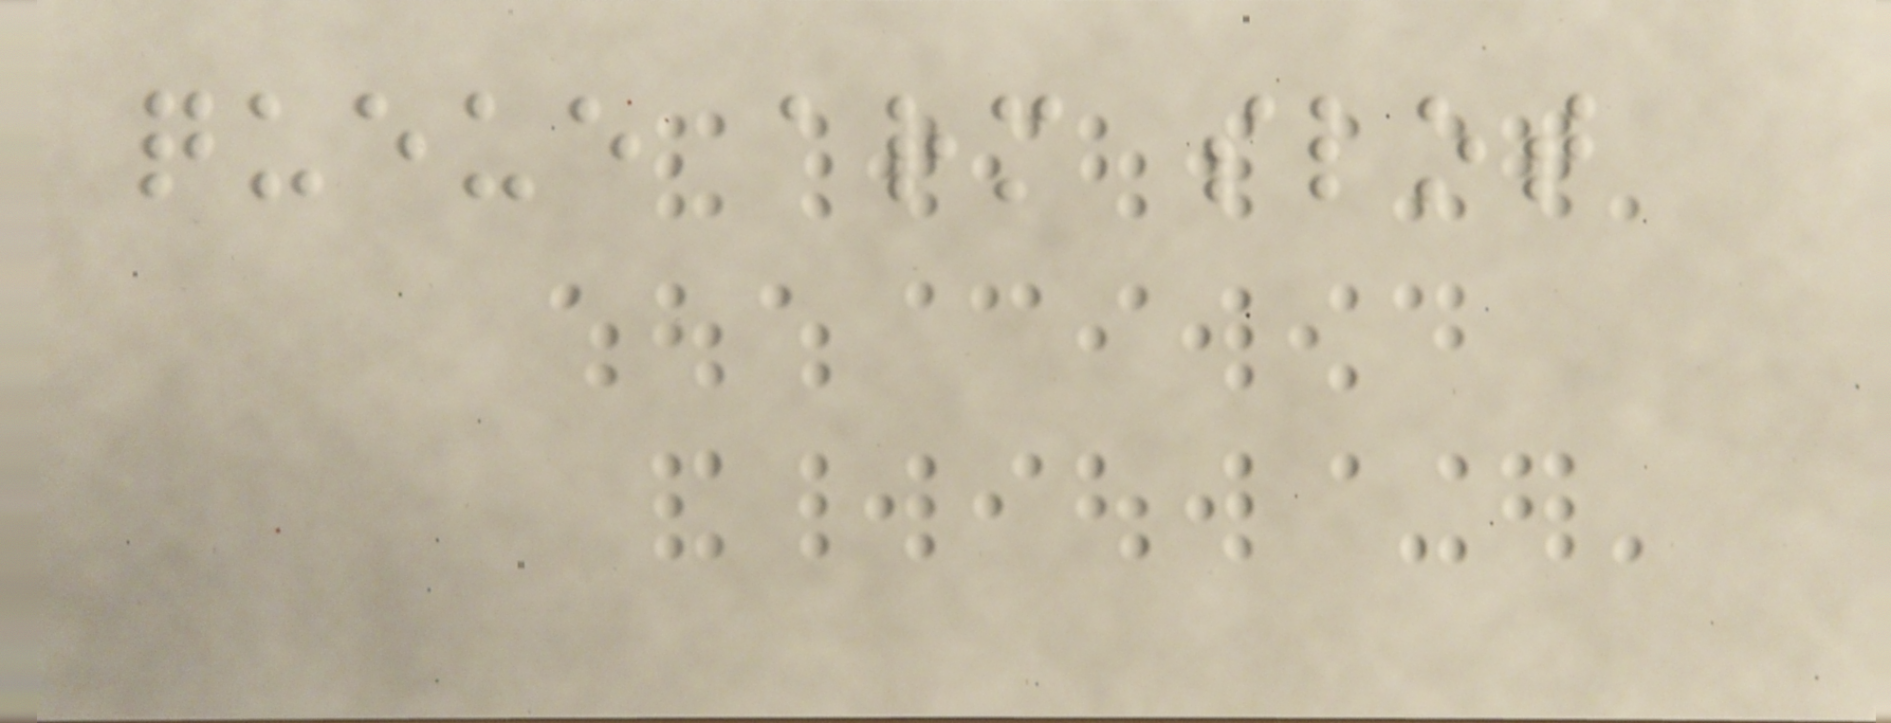queue arm slot
